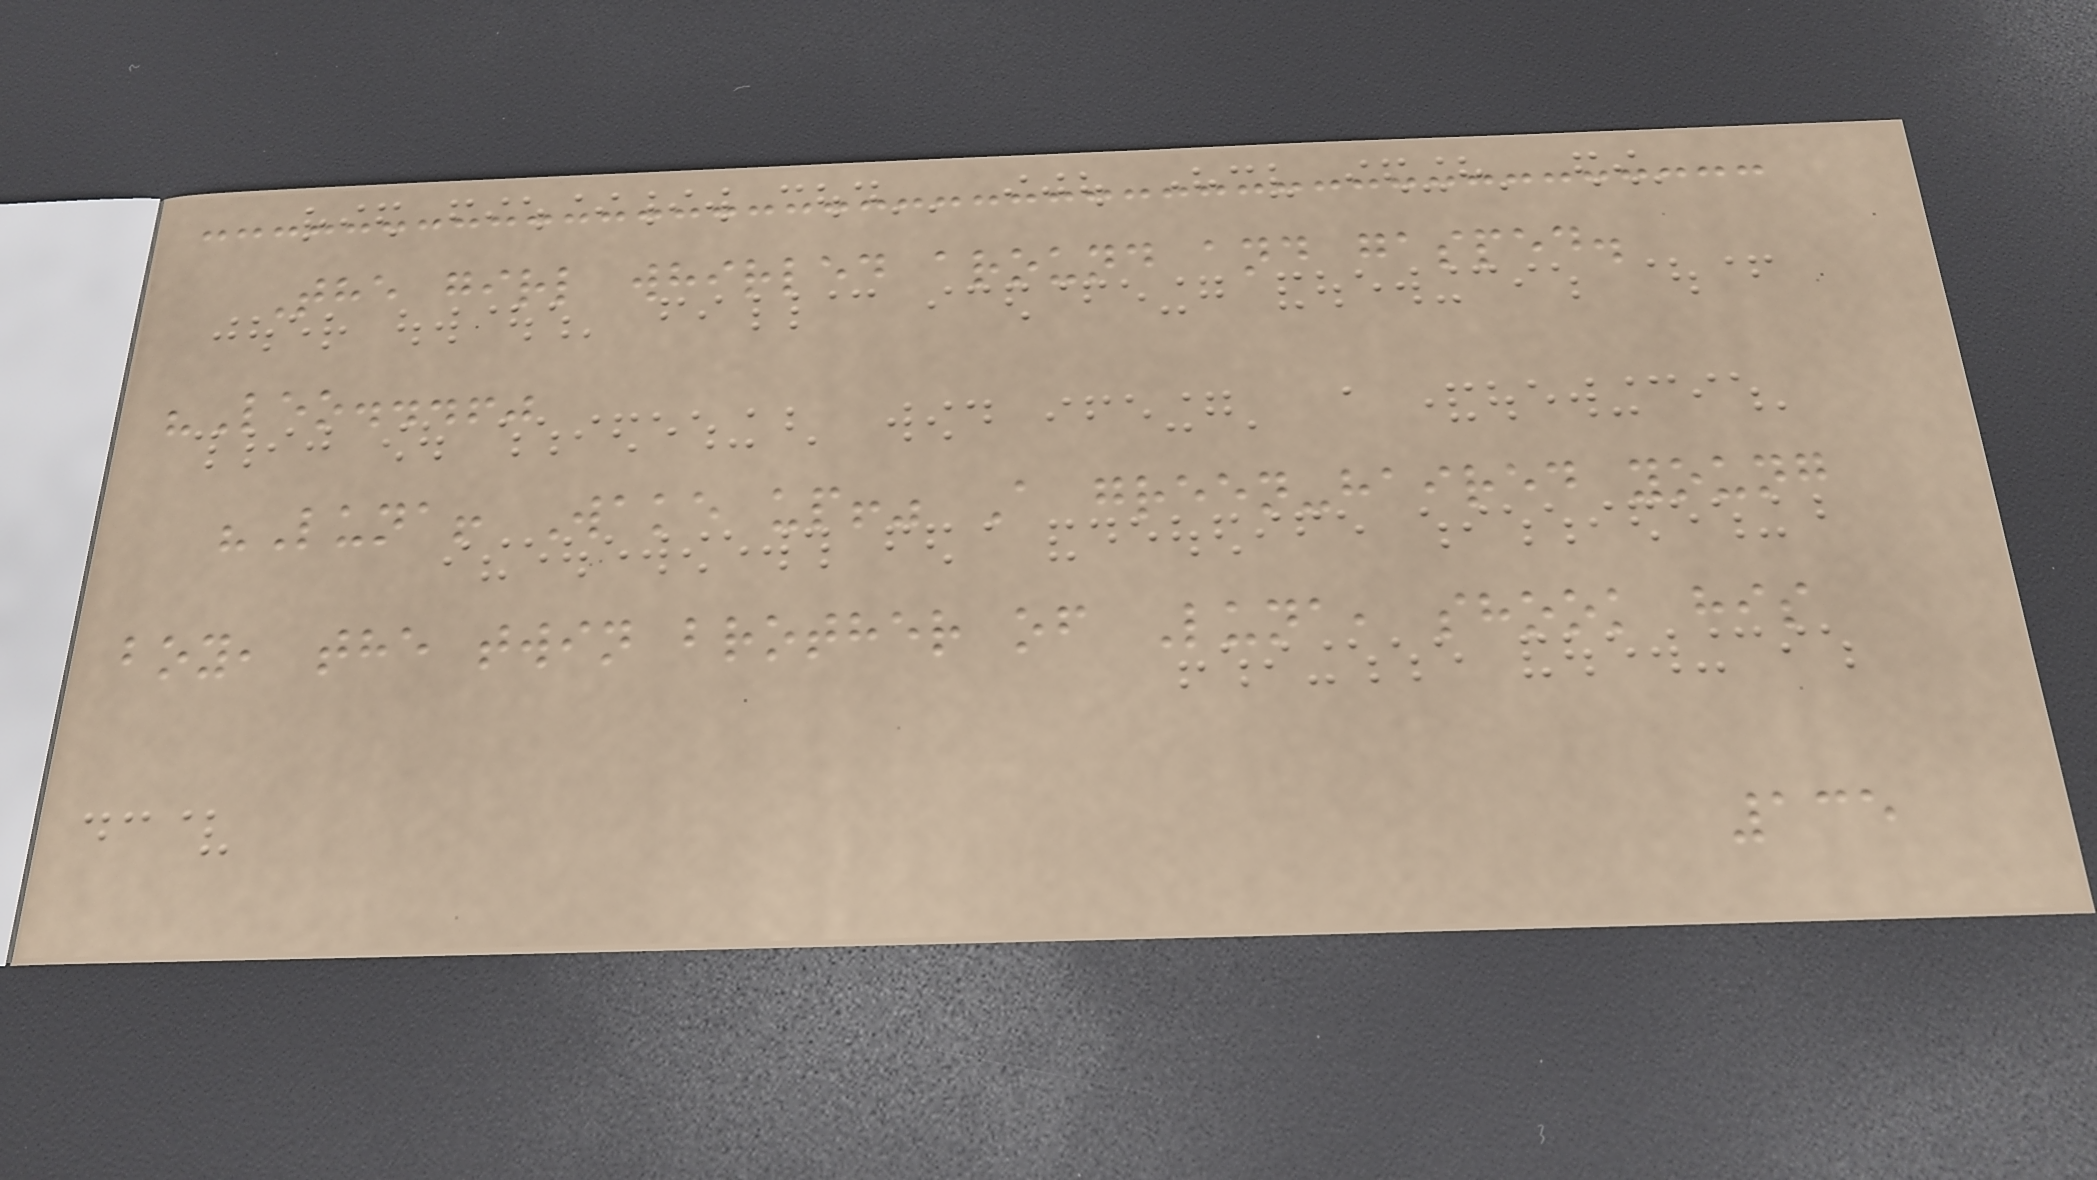The girl whirled around and gasped.
"Leo...!"
"Luna! Wake up!" A green-haired young
boy, the twin brother of Luna, shook his
135
